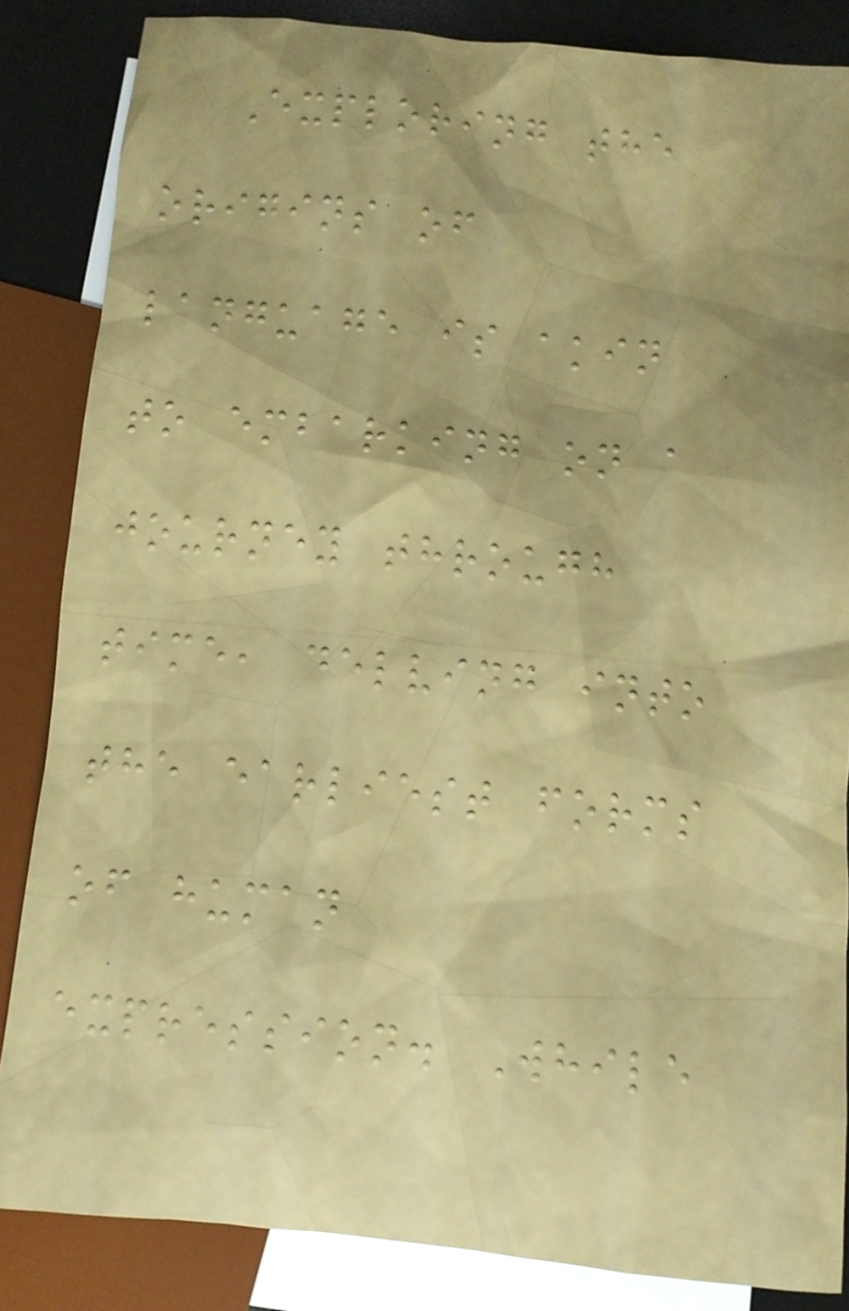Exploring the
origins of
language is akin
to embarking on a
journey through
time, delving into
the earliest forms
of human
expression. While
